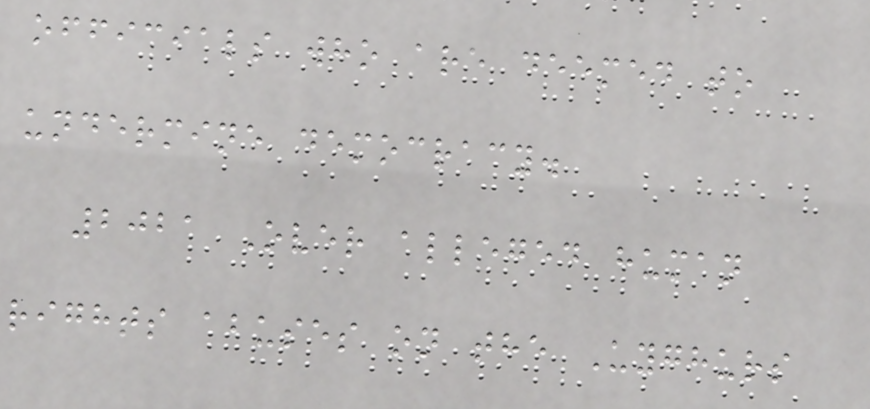officials who are deemed to
undermine democracy.
2021 Over alleged human
rights abuses on the Uyghurs
